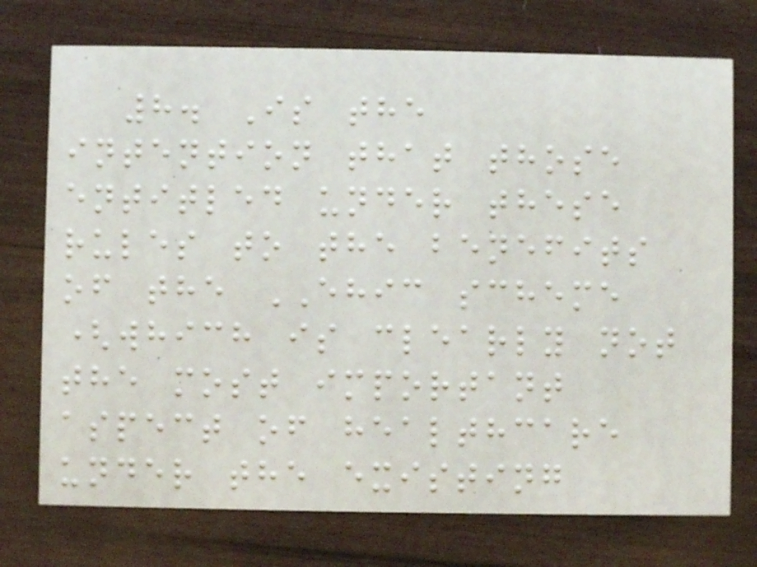8. Is the
intention that those
entitled under these
rules to the benefits
of the EHIC scheme
(which is clearly not
the most important
aspect of healthcare
under the existing
